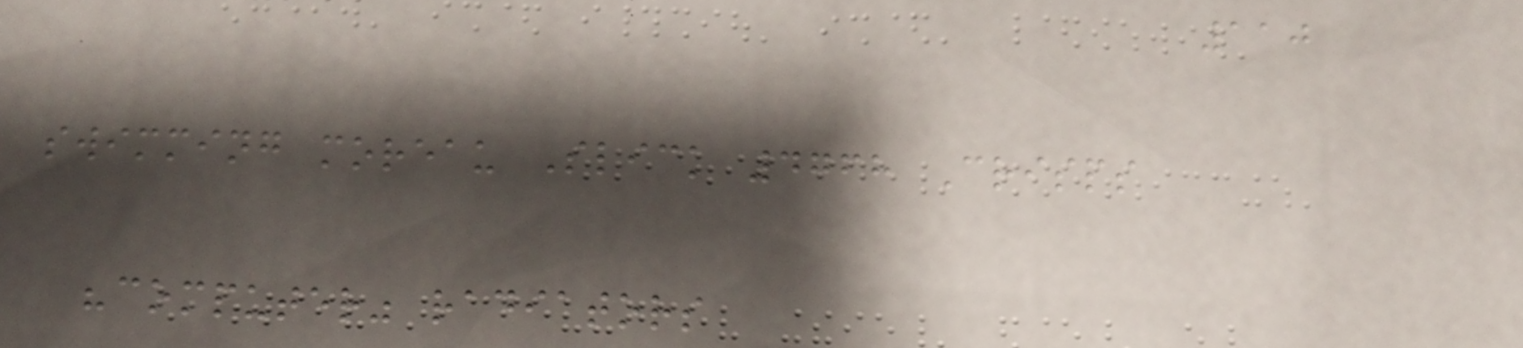110
swimming moreau Slick 4768 Crisps
"computer" radiators
